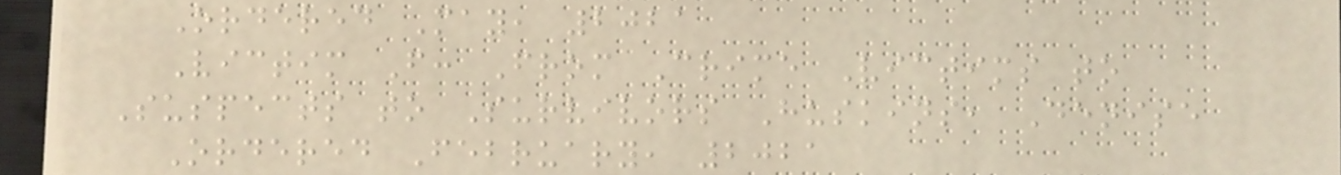Ordered May, 2021
Victim F: From Crime Victims to
Suspects to Survivors Huskins, Denise
Ordered February, 2021
